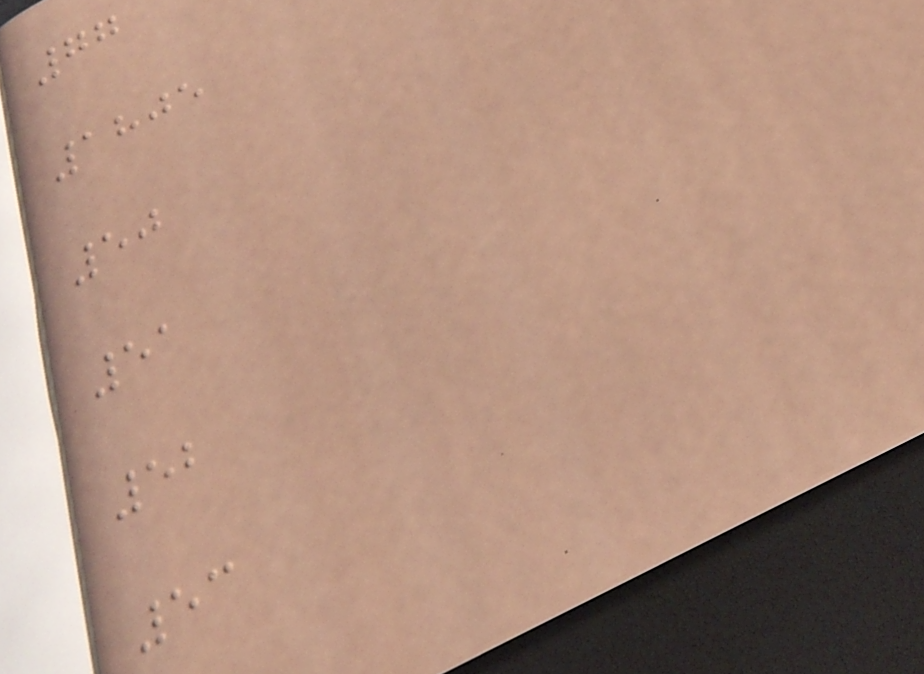77
1805
50
51
52
53
